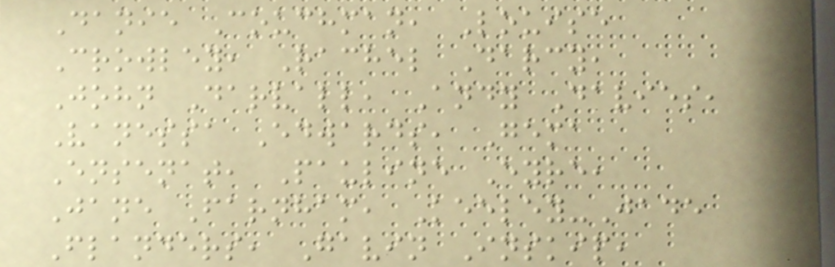Danie Couchman, Louise
Crowley, Rachel Darcy,
John Darvall, Andy Davies,
Vanessa Edwards, Gema
Ensenat, Pauline Eyre,
Jane Farnham, Keeley-Jade
Flanders, Gavin Inskip,
